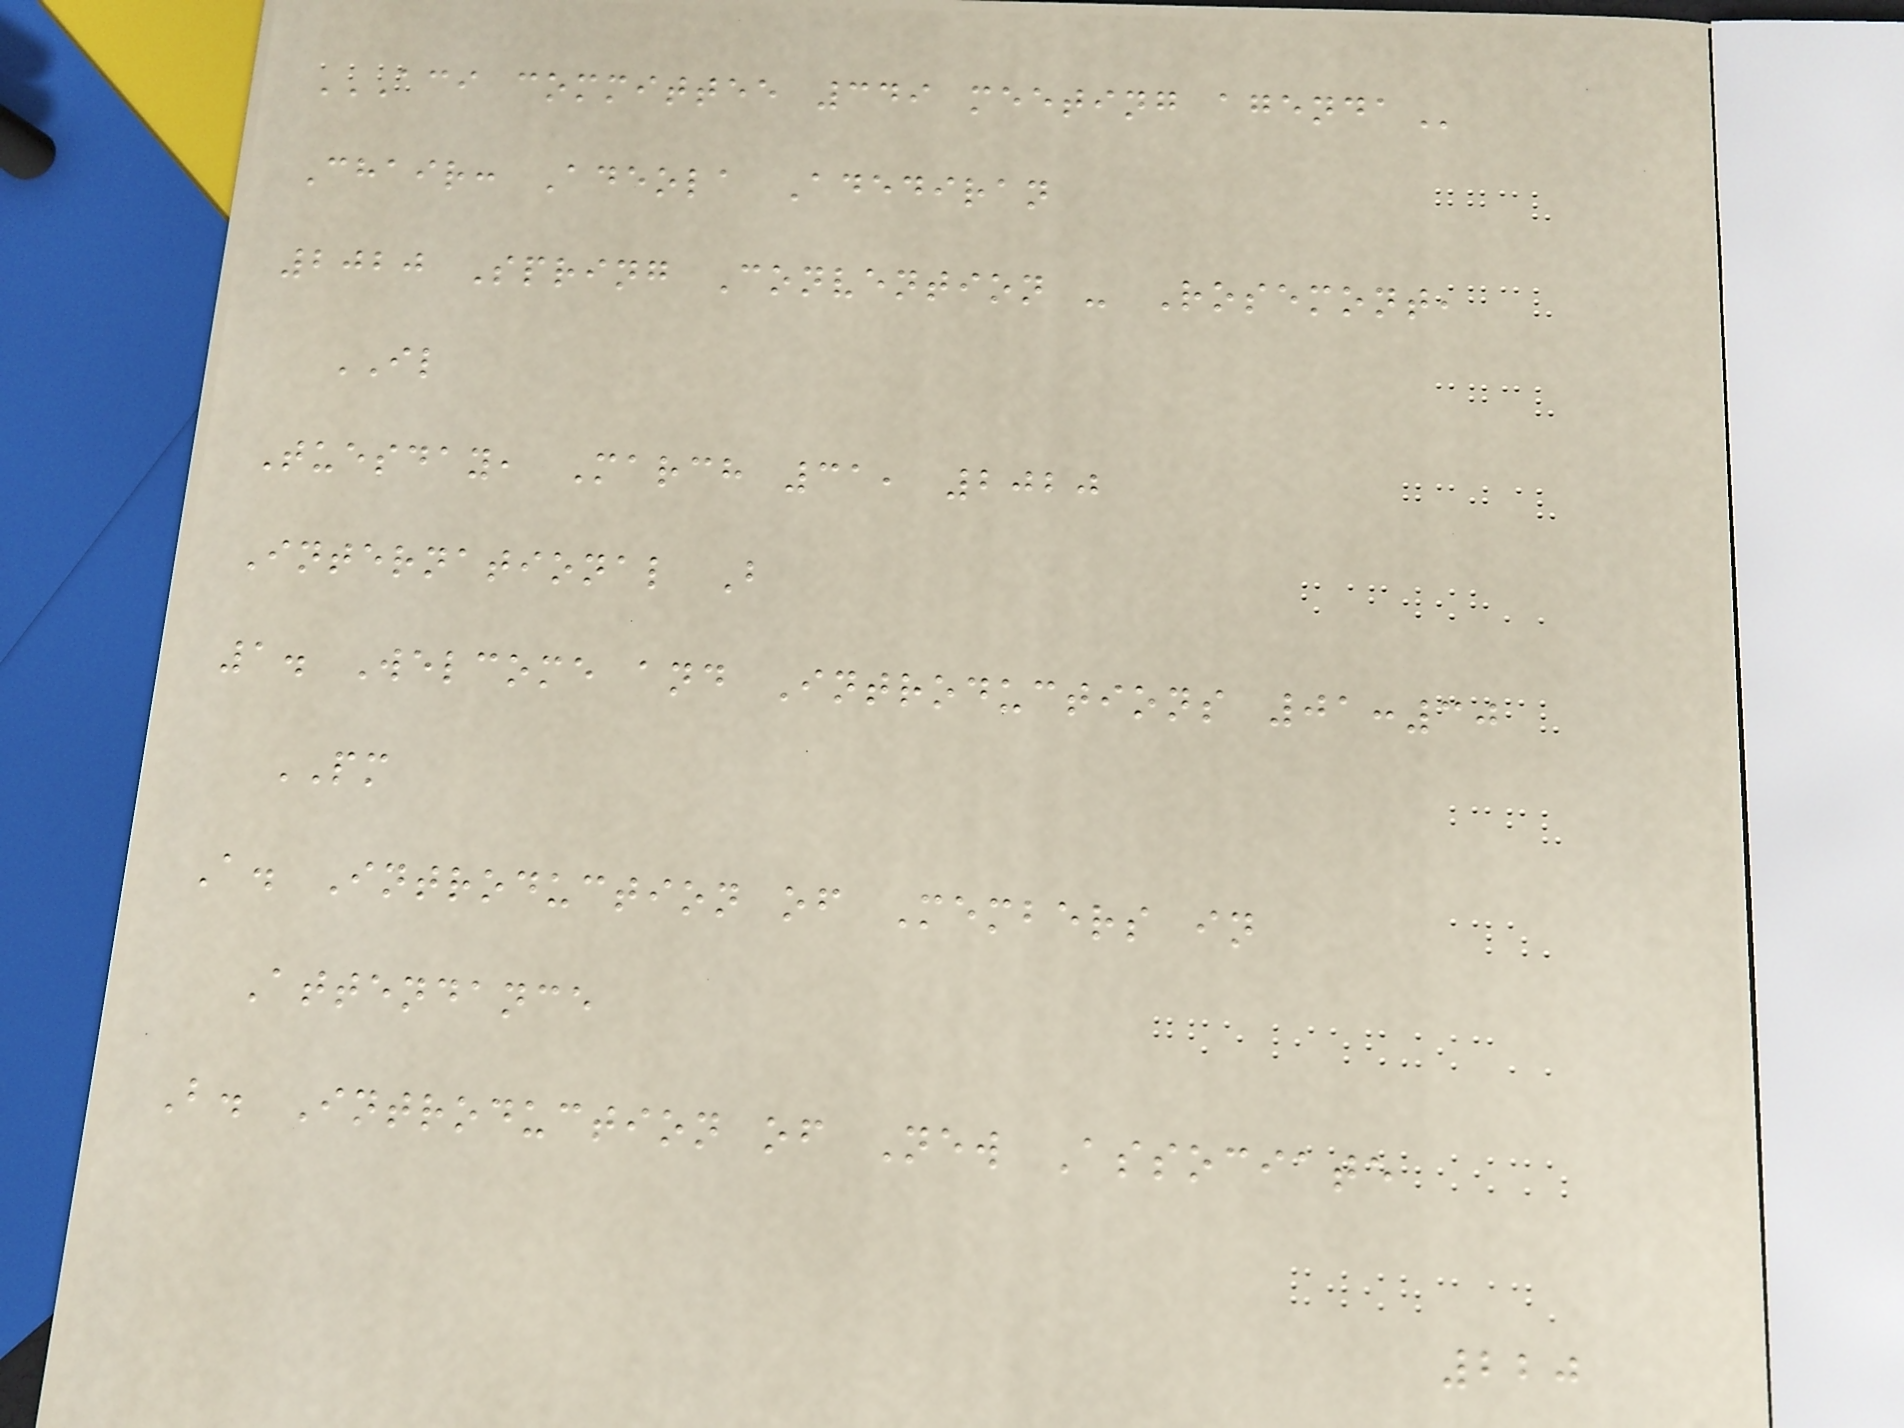ACI COMMITTEE 349 MEETING AGENDA
Chair: Adeola Adediran
2020 Spring Convention - Rosemont,
IL
Tuesday, March 31, 2020
International B
1. Welcome and Introductions 01:30
PM
A. Introduction of Members in
Attendance
B. Introduction of New Associate
220
